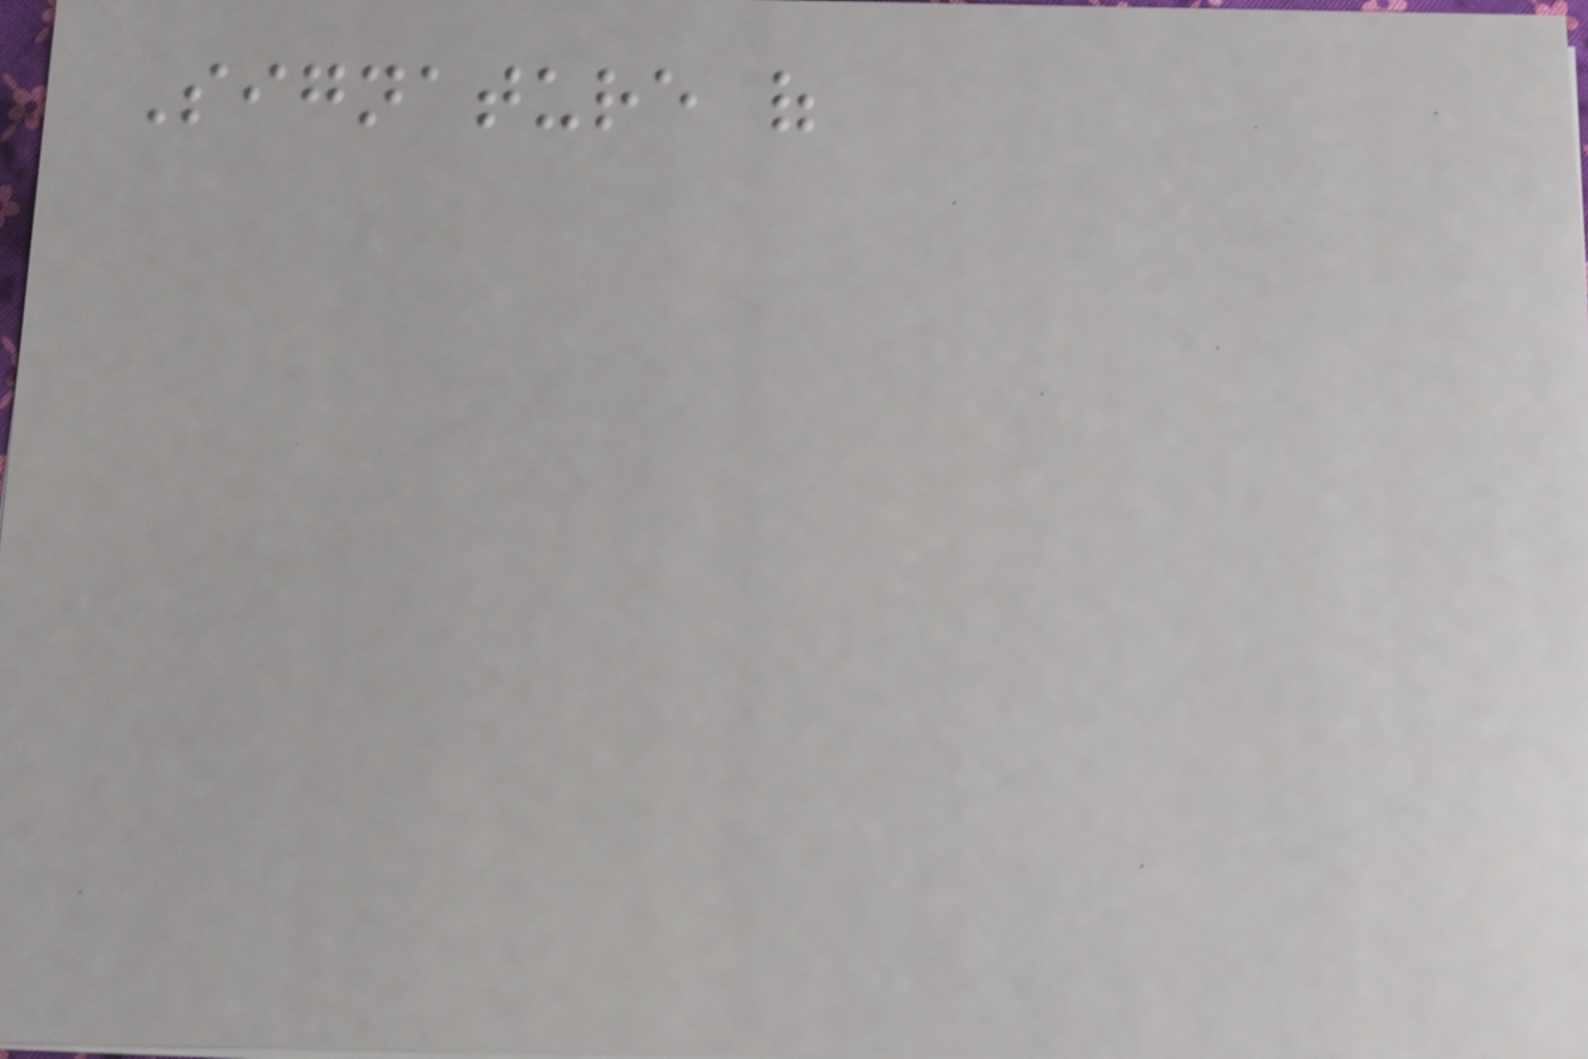Signature of
